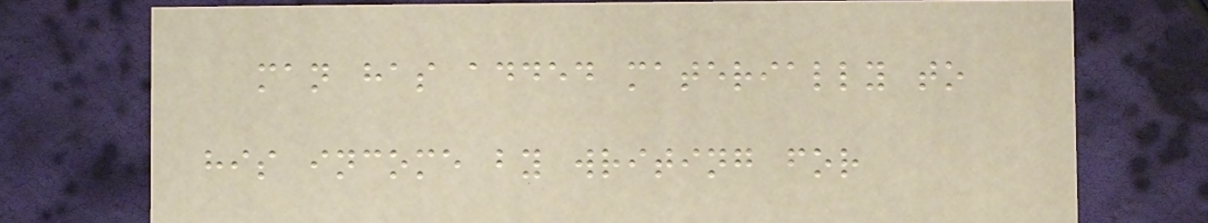man has added materially to
his income by writing for
